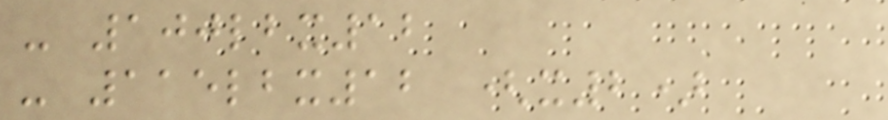- 100lbx12
- 115lbx12 (x2)
